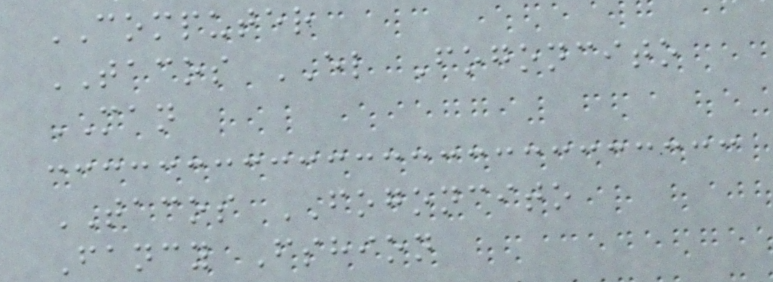COMPUTER
TACOS EL Fogoncito
MAN
TACOS FOGONCITO
Fancy Fshion
